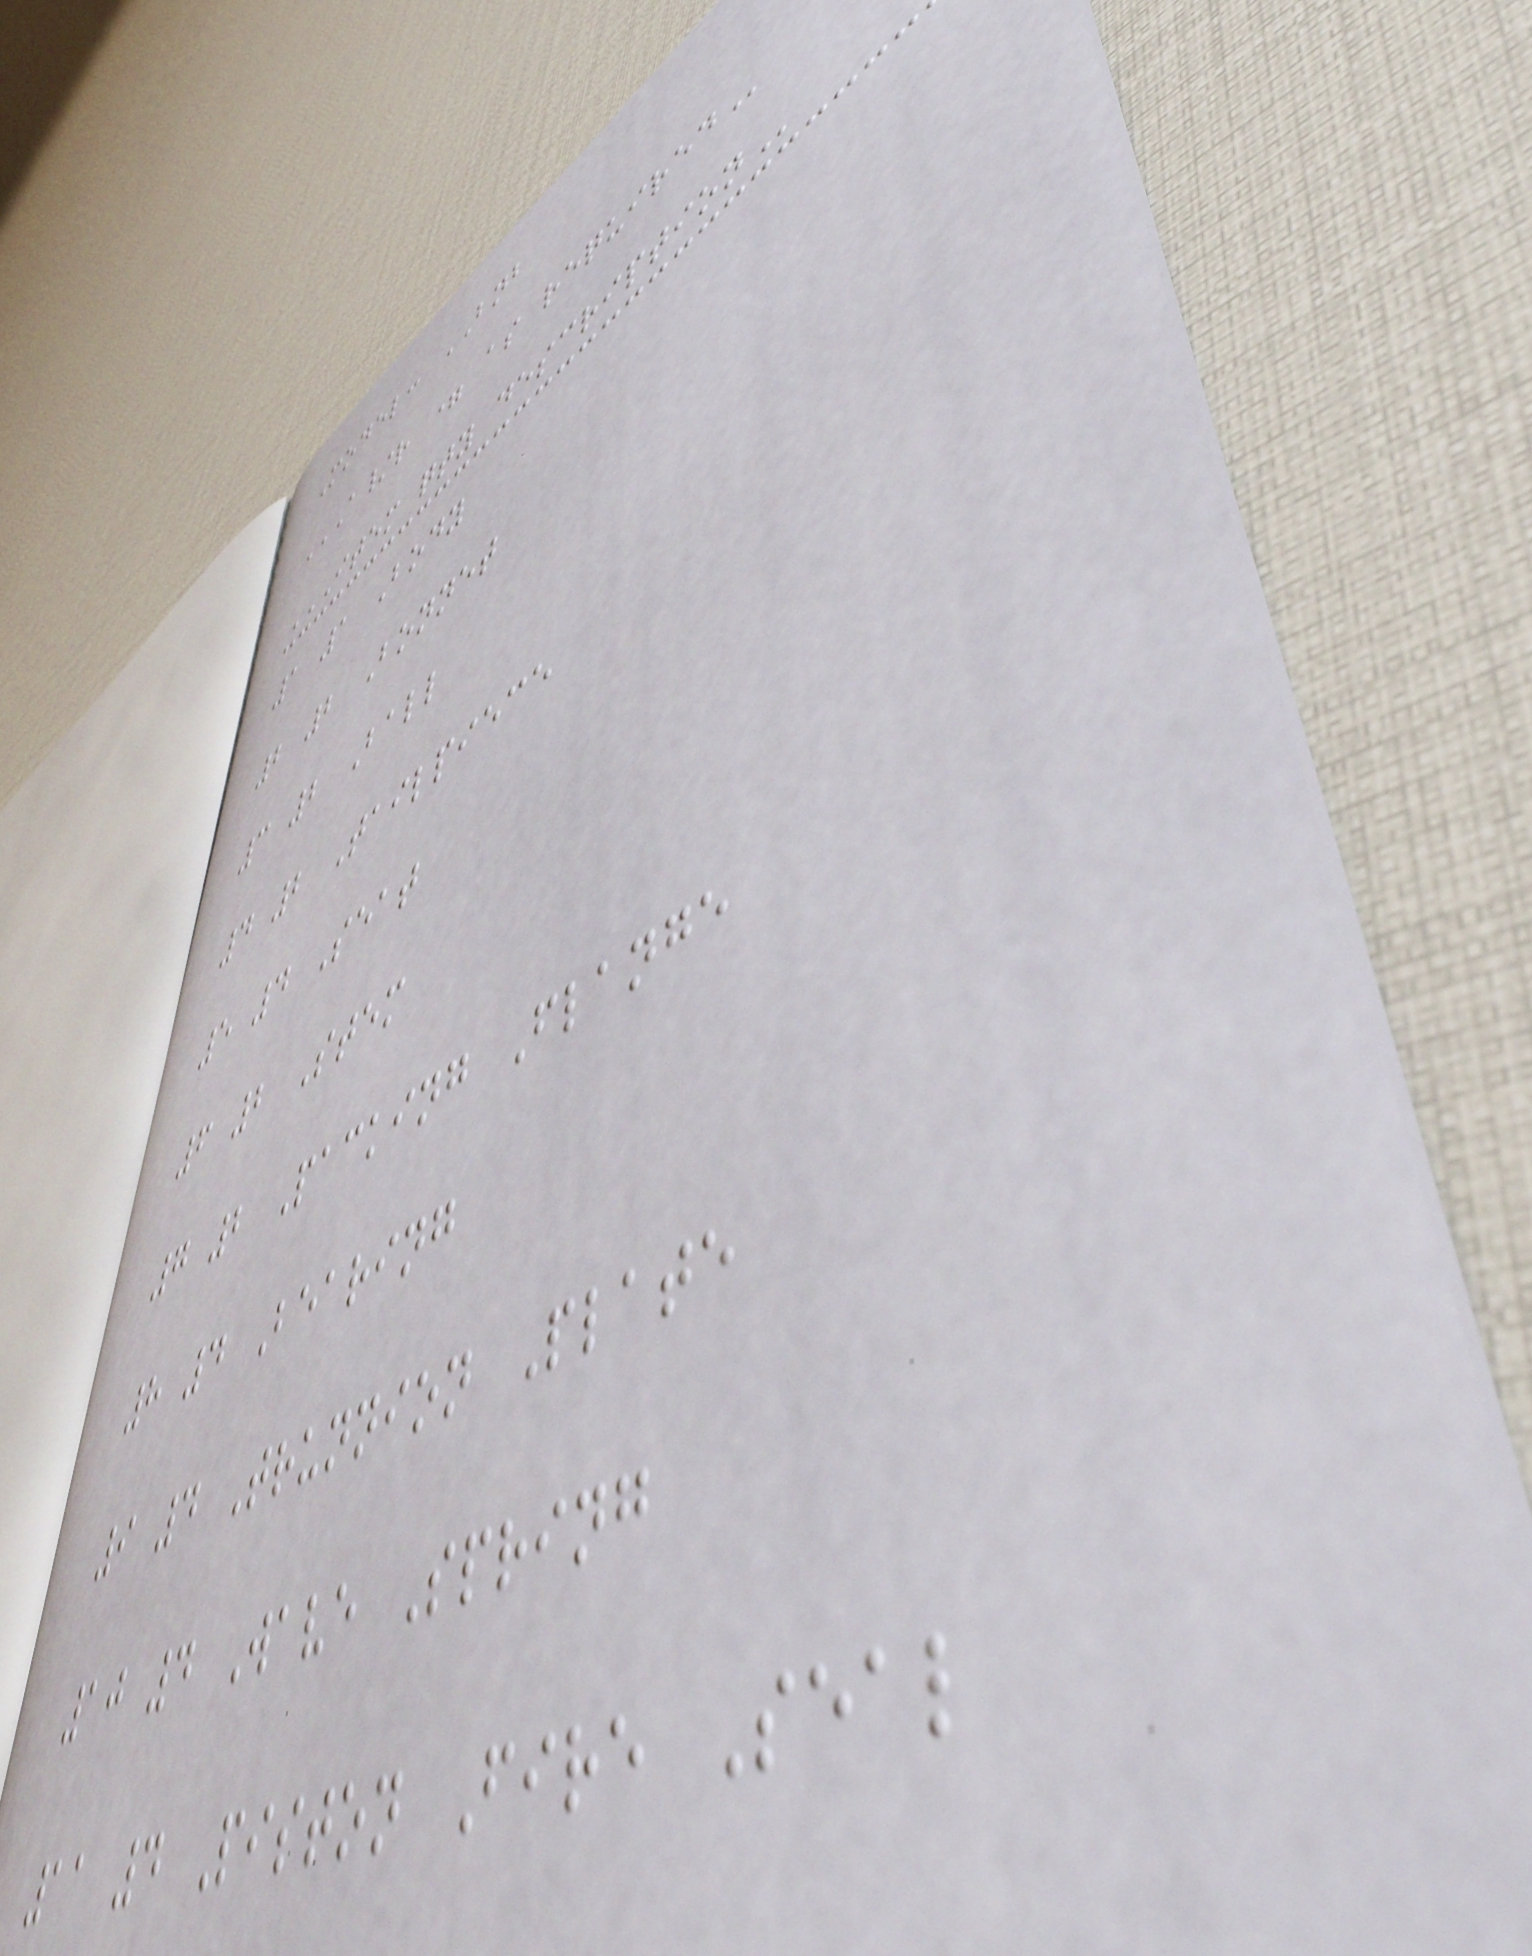Model: BNB
A/R = AS REQUIRED
ITEM QTY DESCRIPTION
1 1 Body
2 2 Bonnet
3 2 Ball
4 2 Tailpiece
5 4 Seat
6 2 Stem
7 2 Packing Flange
8 4 Bearing
9 4 Trunnion Plate
10 4 Wave Spring
11 4 Piston Fire Seal
